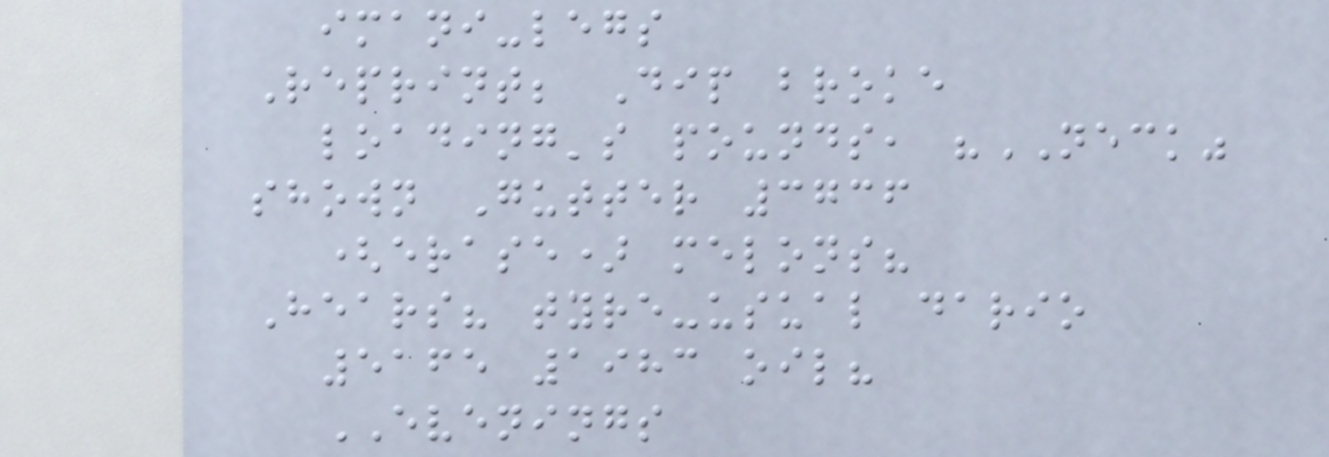imani-legs
Reprint; Dip broke
loading's pounds, "NECK"
shown Gutter 3736
(erase) melons?
Hears? tyre-usual dario
5165 1983 oil?
EVENINGS
